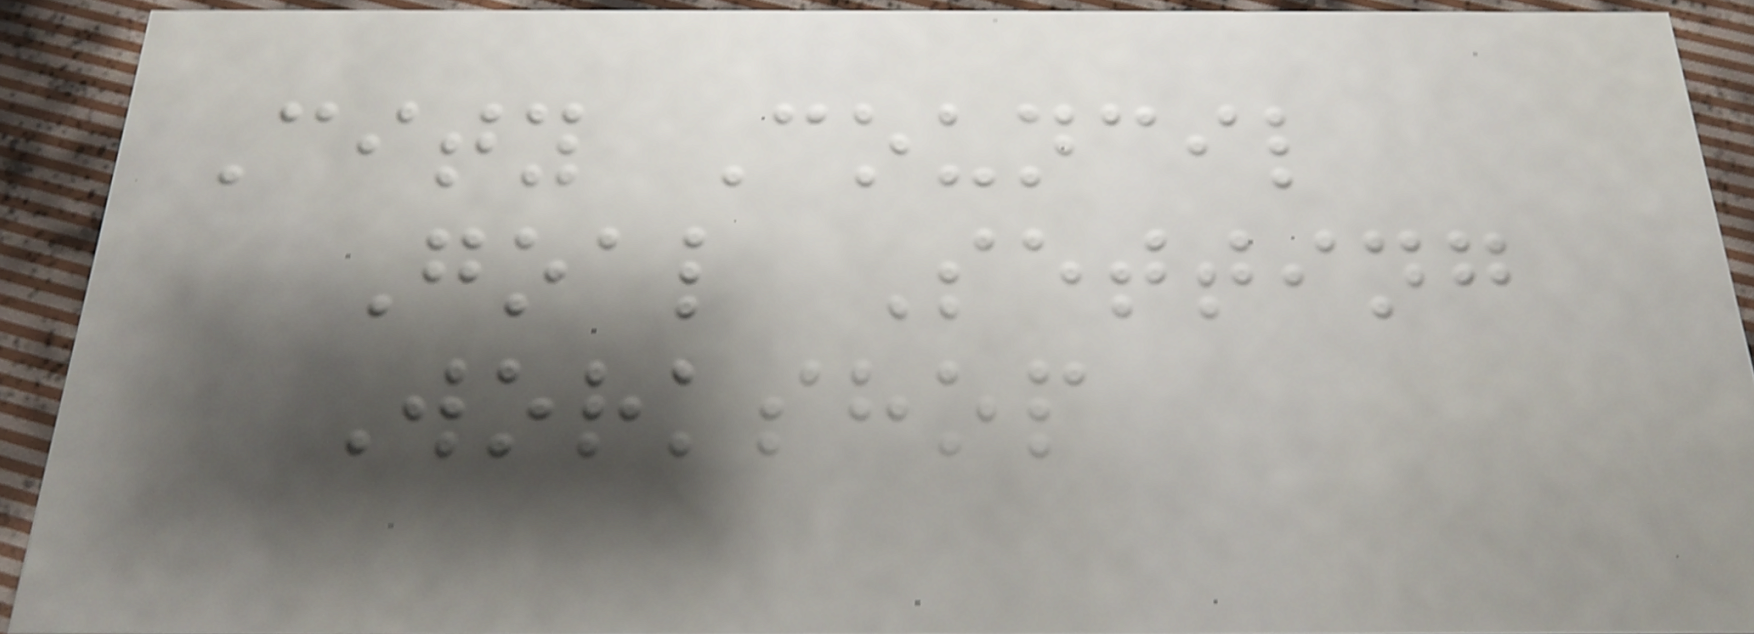City Council
Goal Setting
Workshop
